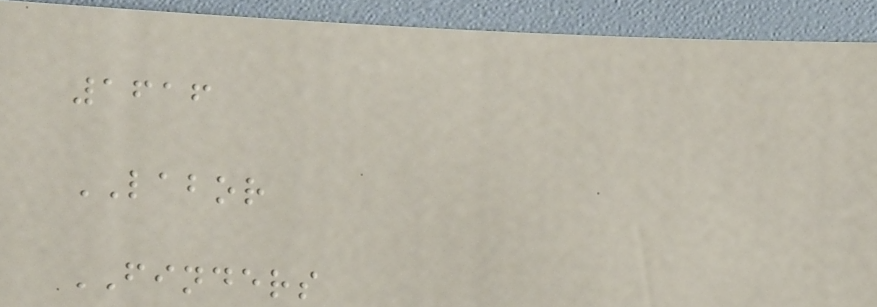1616
LABOR
FINDERS
